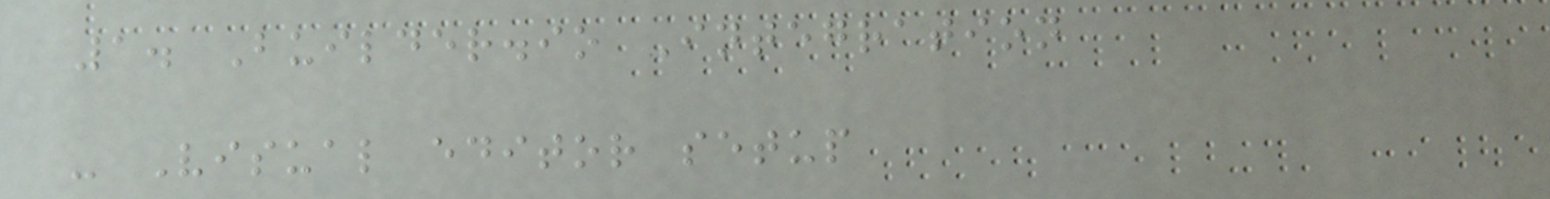1. Builder.io Integration
- Visual editor setup
